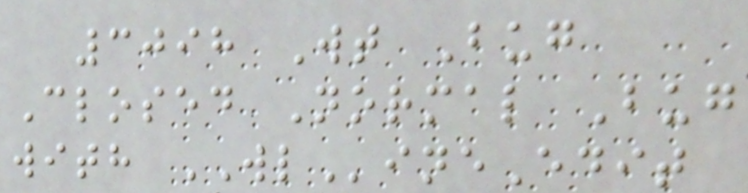3098 Wt Bug
Closed Normal Bug
with WLineEdit
